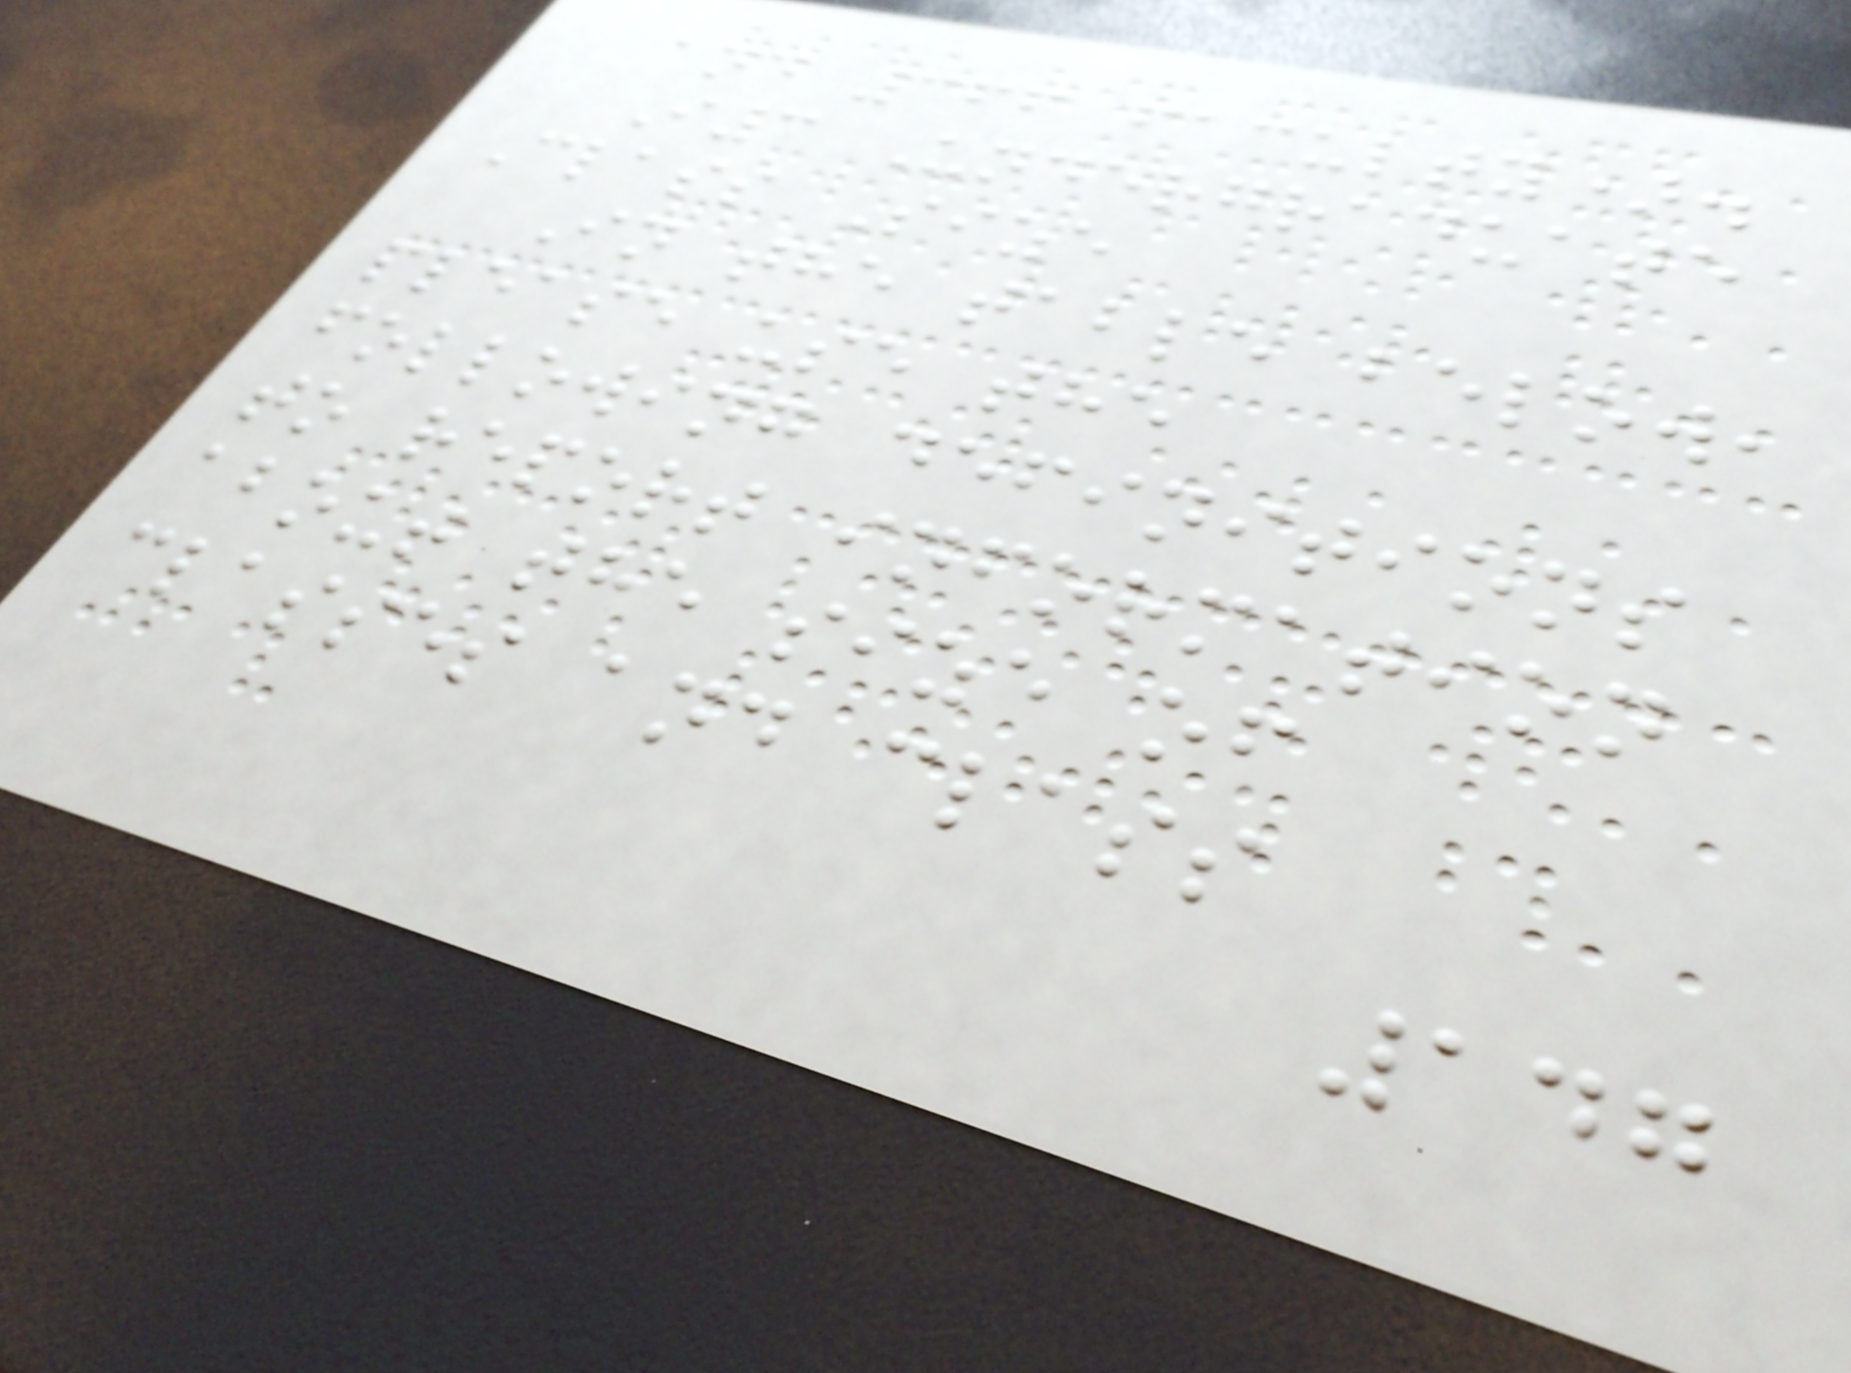and 366 faculty).
I3 Undergraduate
Class Size
In the table below,
please use the
following definitions
to report information
about the size of
classes and class
147
